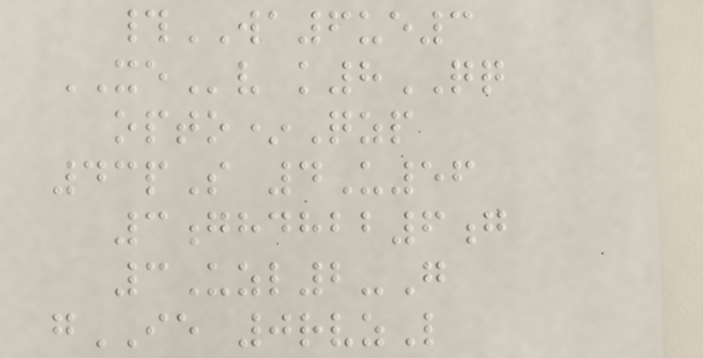#WA6ue3
XEv k8QQ
opto*Qzp
43pS 4U56
3ghdhbb6g
3Uzl2-G
gIE 0rvzL
